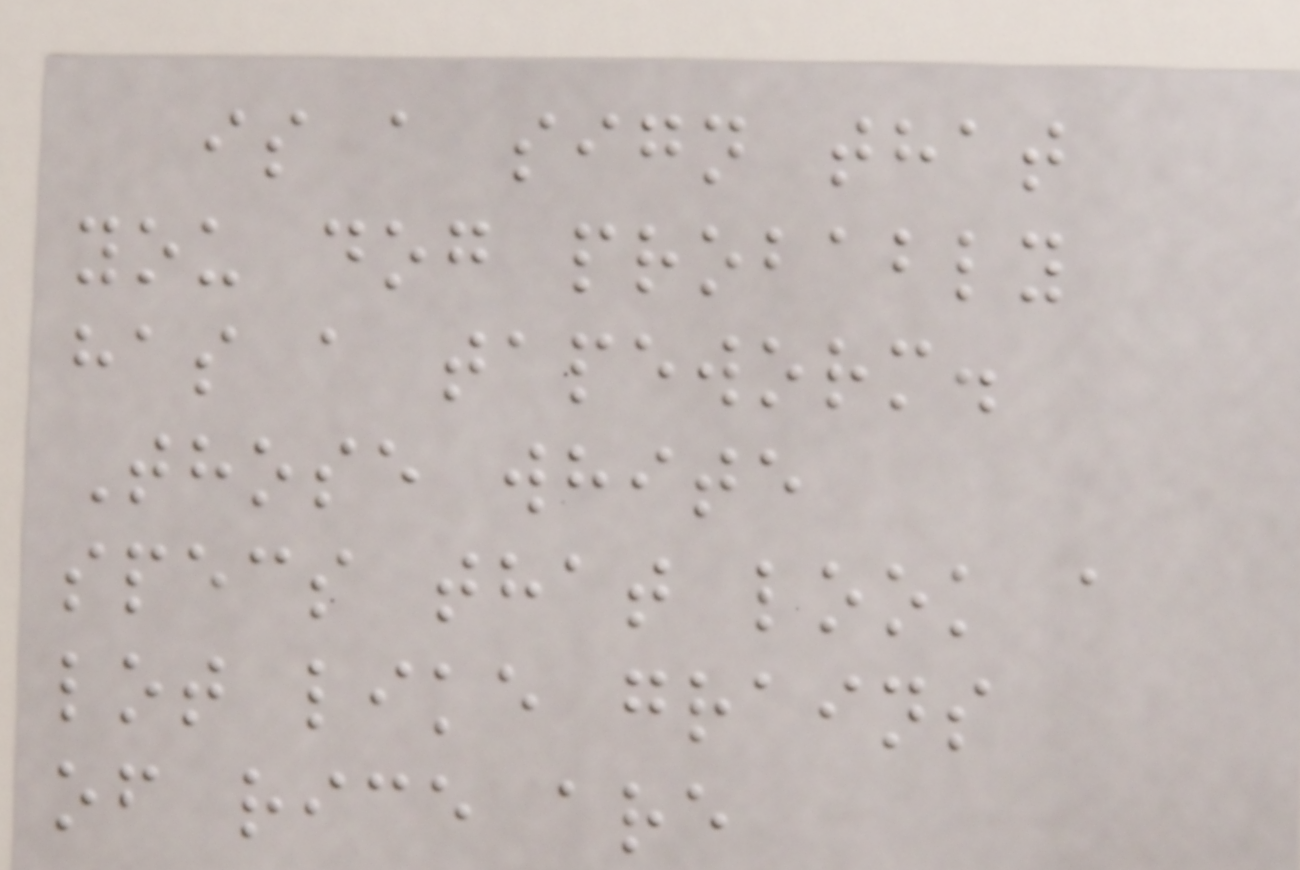is a sign that
you dog probably
has a tapeworm.
Those white
specs that look a
lot like grains
of rice are
